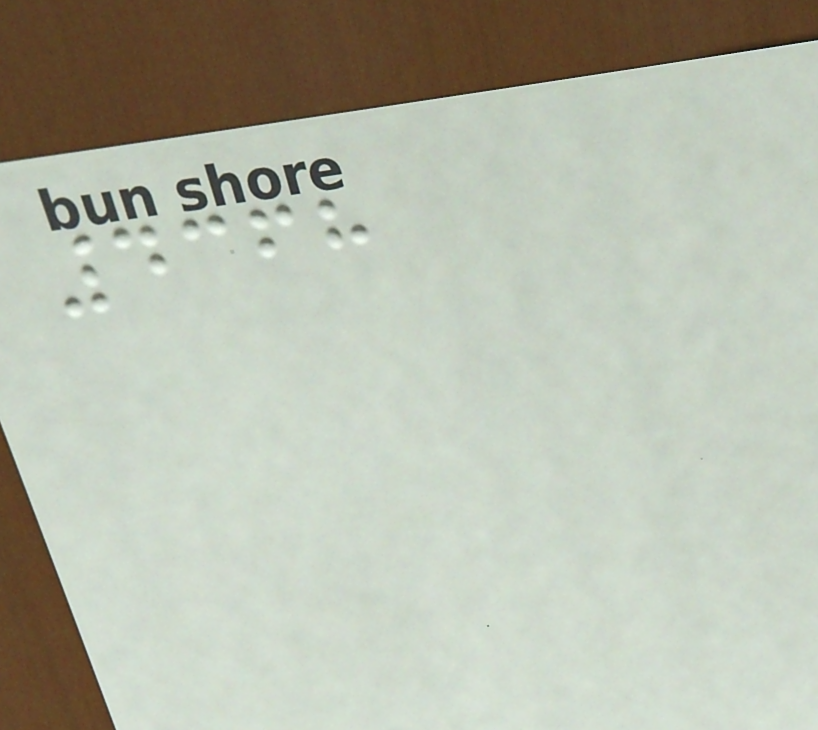4368
